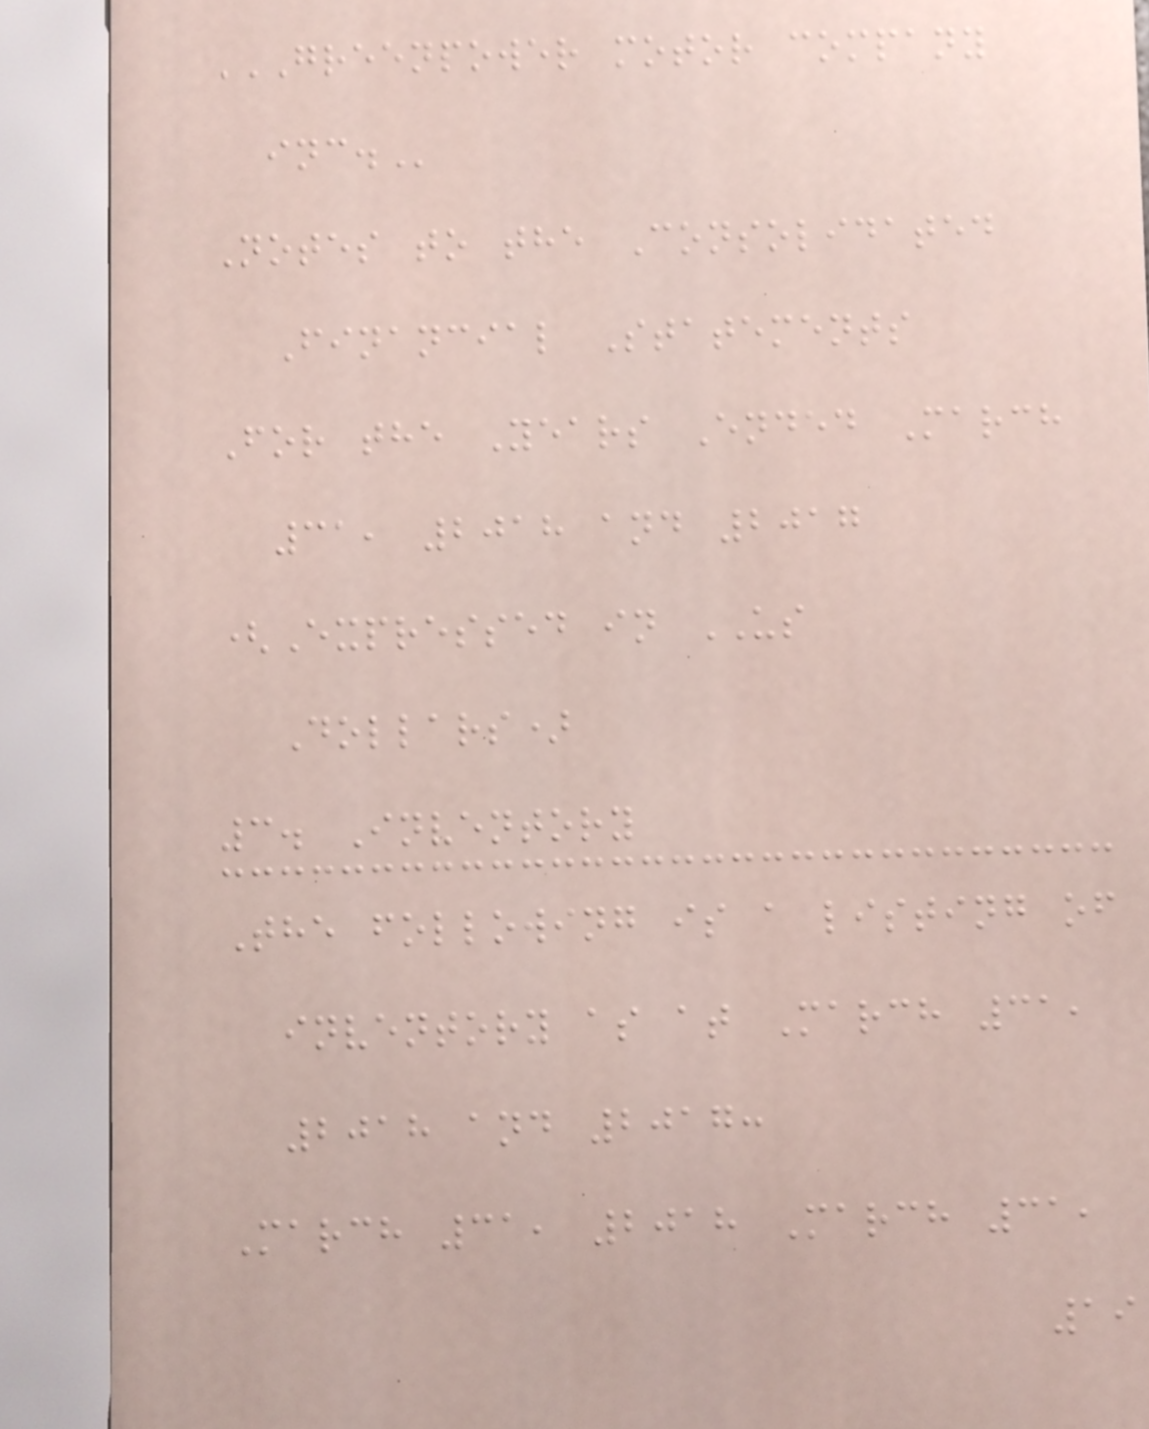GREENPOWER MOTOR COMPANY
INC.
Notes to the Consolidated
Financial Statements
For the Years Ended March
31, 2018 and 2017
(Expressed in US
Dollars)
3. Inventory
The following is a listing of
inventory as at March 31,
2018 and 2017:
March 31, 2018 March 31,
19
